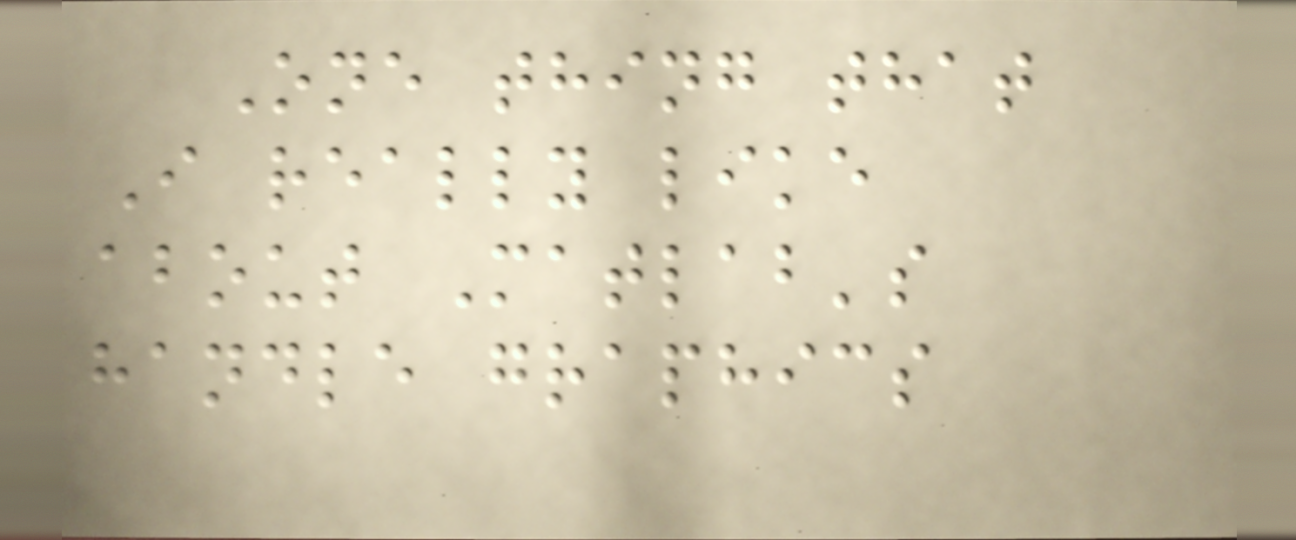One thing that
I really like
about Matlab's
handle graphics
